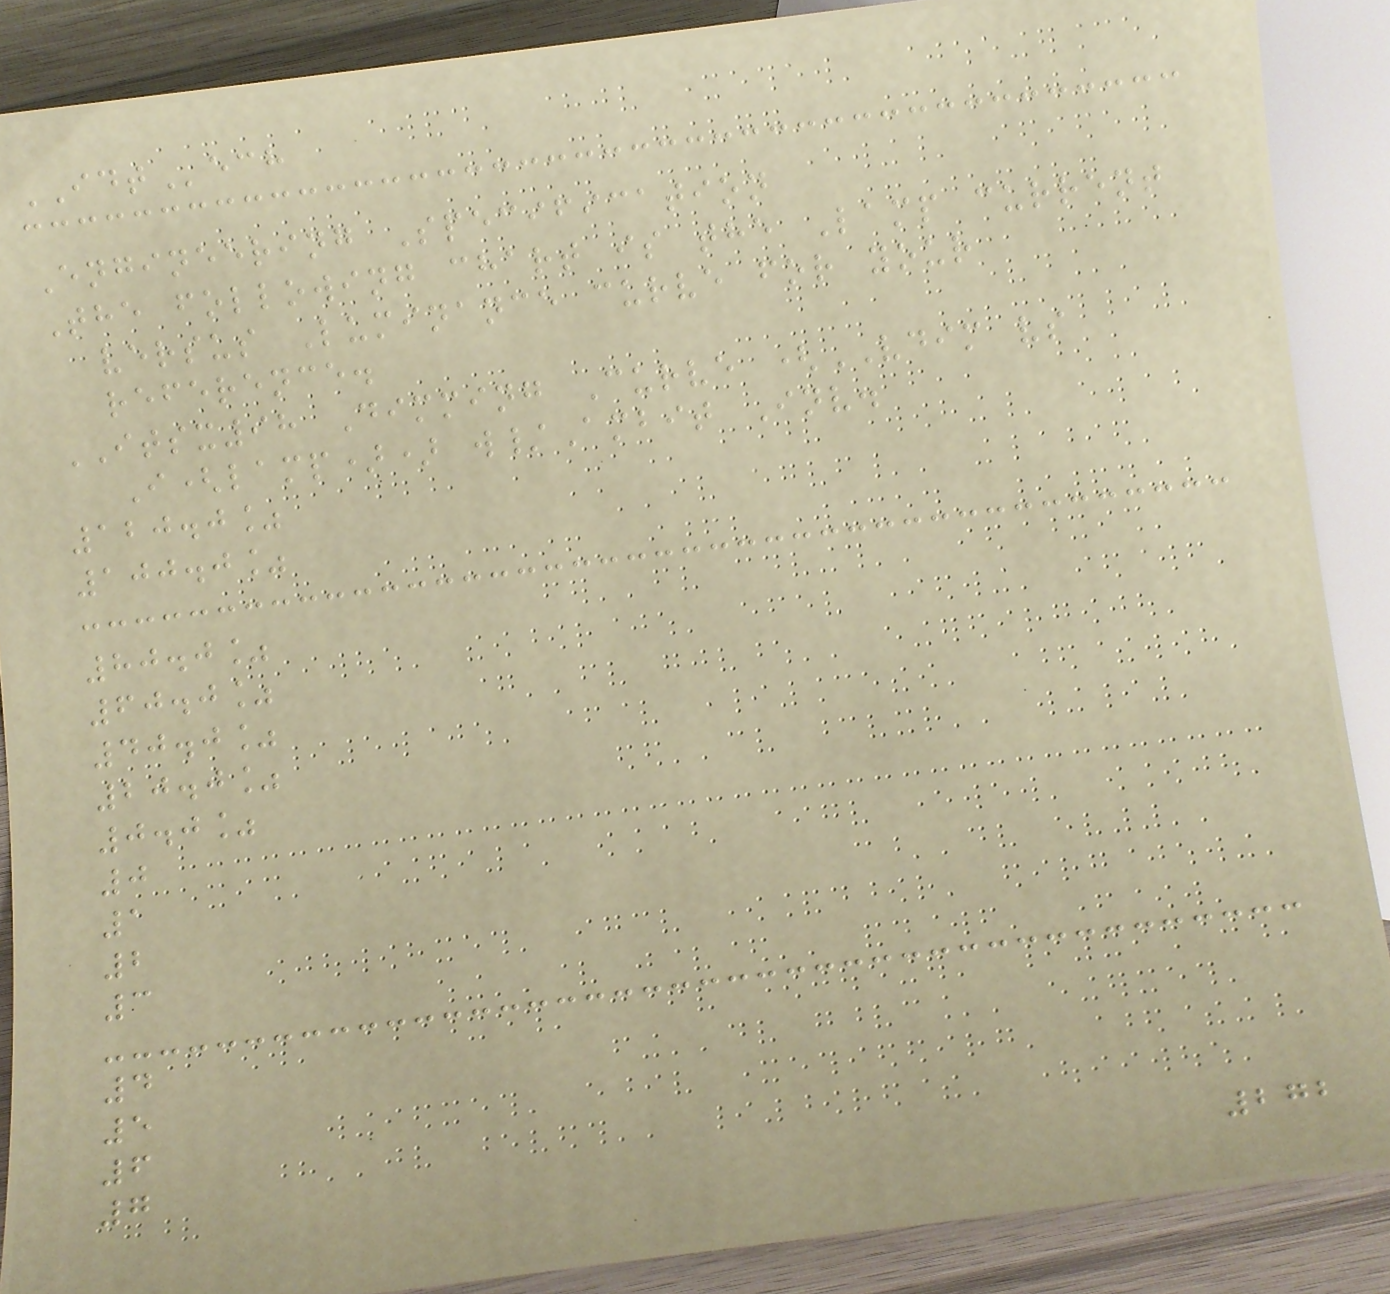IDTech
Engineering Specification
The following chart is the Lamp current
versus Luminance curve for your
reference.
ITSX98 Dimming Curve (VDIM vs
I(lamp)) w/Ambit Inv.
120.0%
100.0%
80.0%
60.0%
40.0%
20.0%
0.0%
0
1
2
3
4
5
6
7
272
